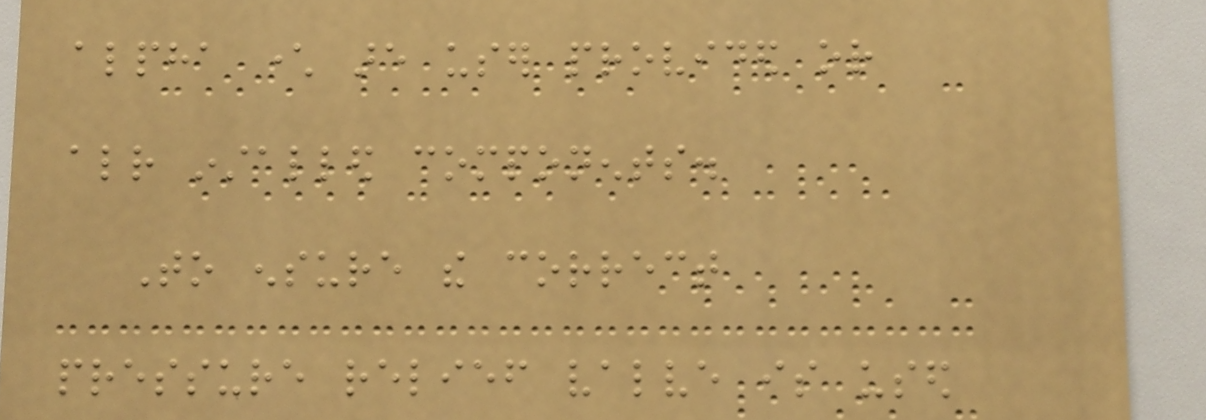alpha character are user provided or
already installed components.
To ensure the correct
pressure relief valve is used
